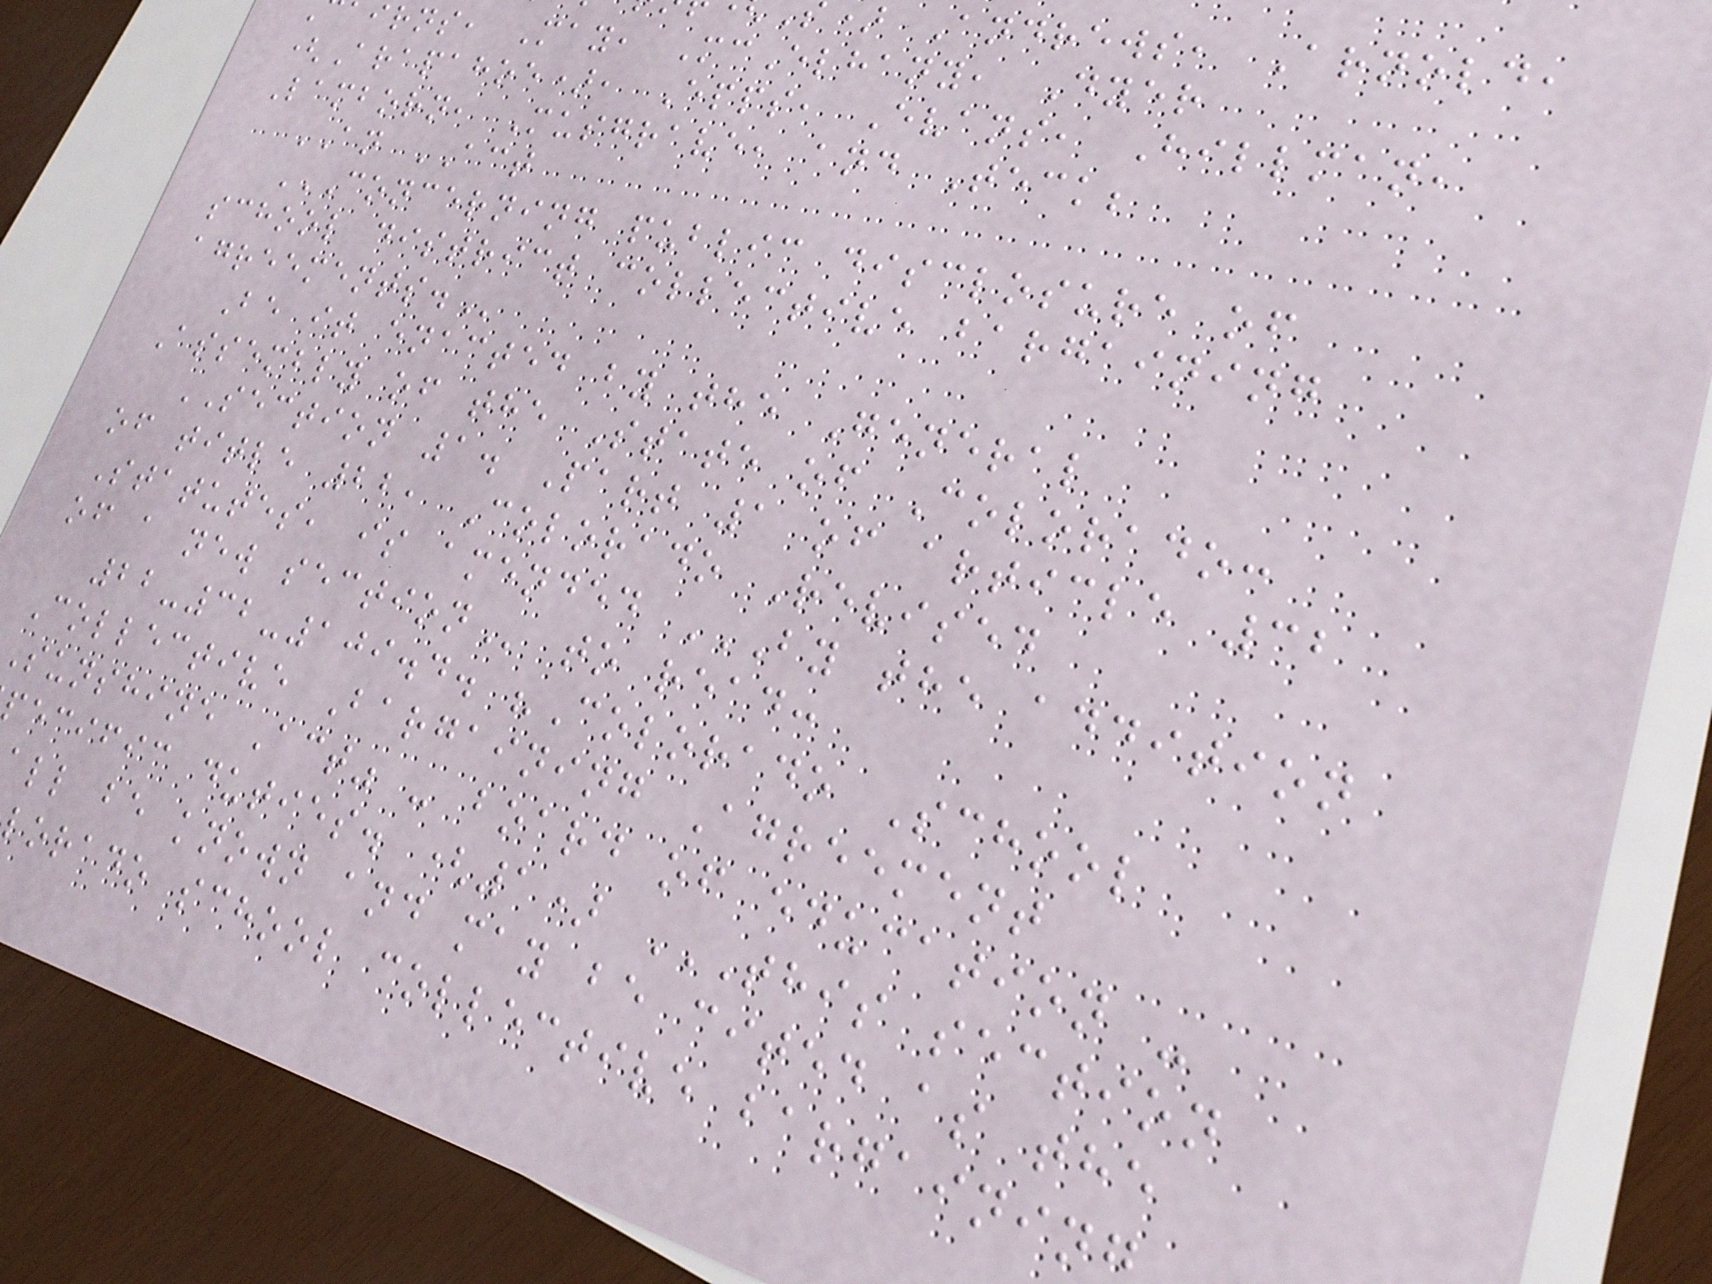) Andrews, Arnold,
irns, May, McElhany, Dyer
(Arapahoe), Epps, Evans, Hillman,
Lamborn, Musgrave, and Teck;
AN ACT
CONCERNING PUBLIC DISCLOSURE OF
school district collective bargaining
Be it enacted by the General
Assembly of the State of Colorado:
SECTION 1. Part 1 of article 32
of title 22, Colorado Revised
Statutes, is amended BY THE ADDITION
of a new
22-32-109.4. "Colorado School
Collective Bargaining Agreement
Sunshine Act" - board of education -
all be known and may be cited as the
lorado school collective
